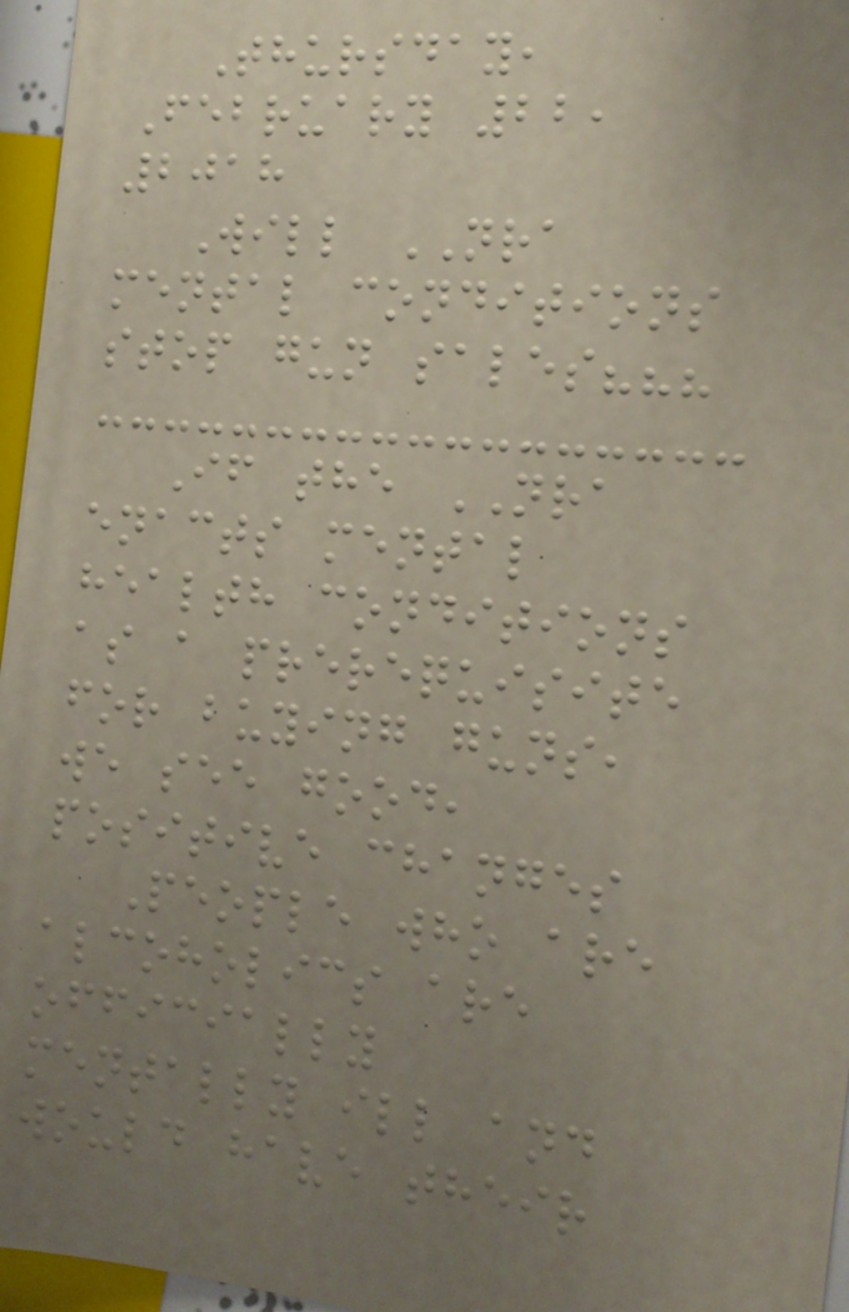Thursday,
February 22,
2018
Will NRA
mental conditions
stop gun sales???
If the NRA
enacts mental
health conditions
as a prerequisite
for buying guns,
we see good,
positive changes
People who are
alcoholics are
officially
mentally ill and
would have their
